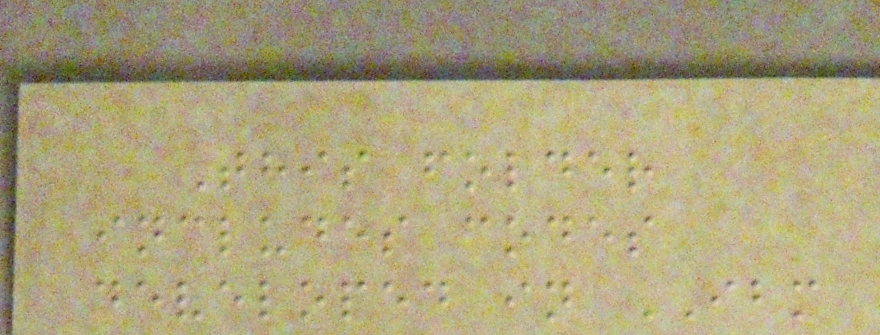This folder
includes codes
developed in IBM
